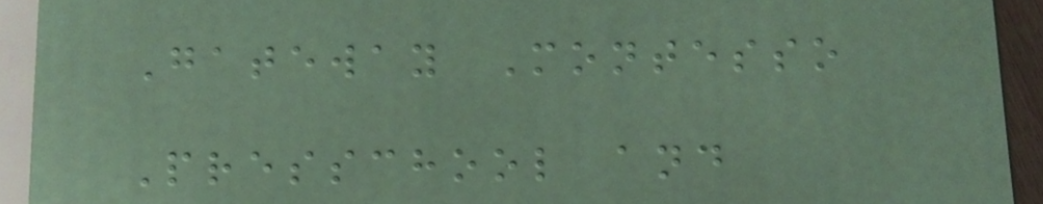Gateway Montesso
Presschool and
